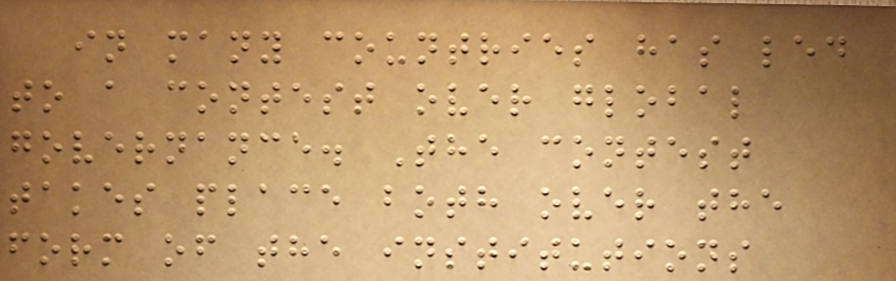in many countries has led
to a contest over global
governance. The contest
takes place both over the
form of the institutions
